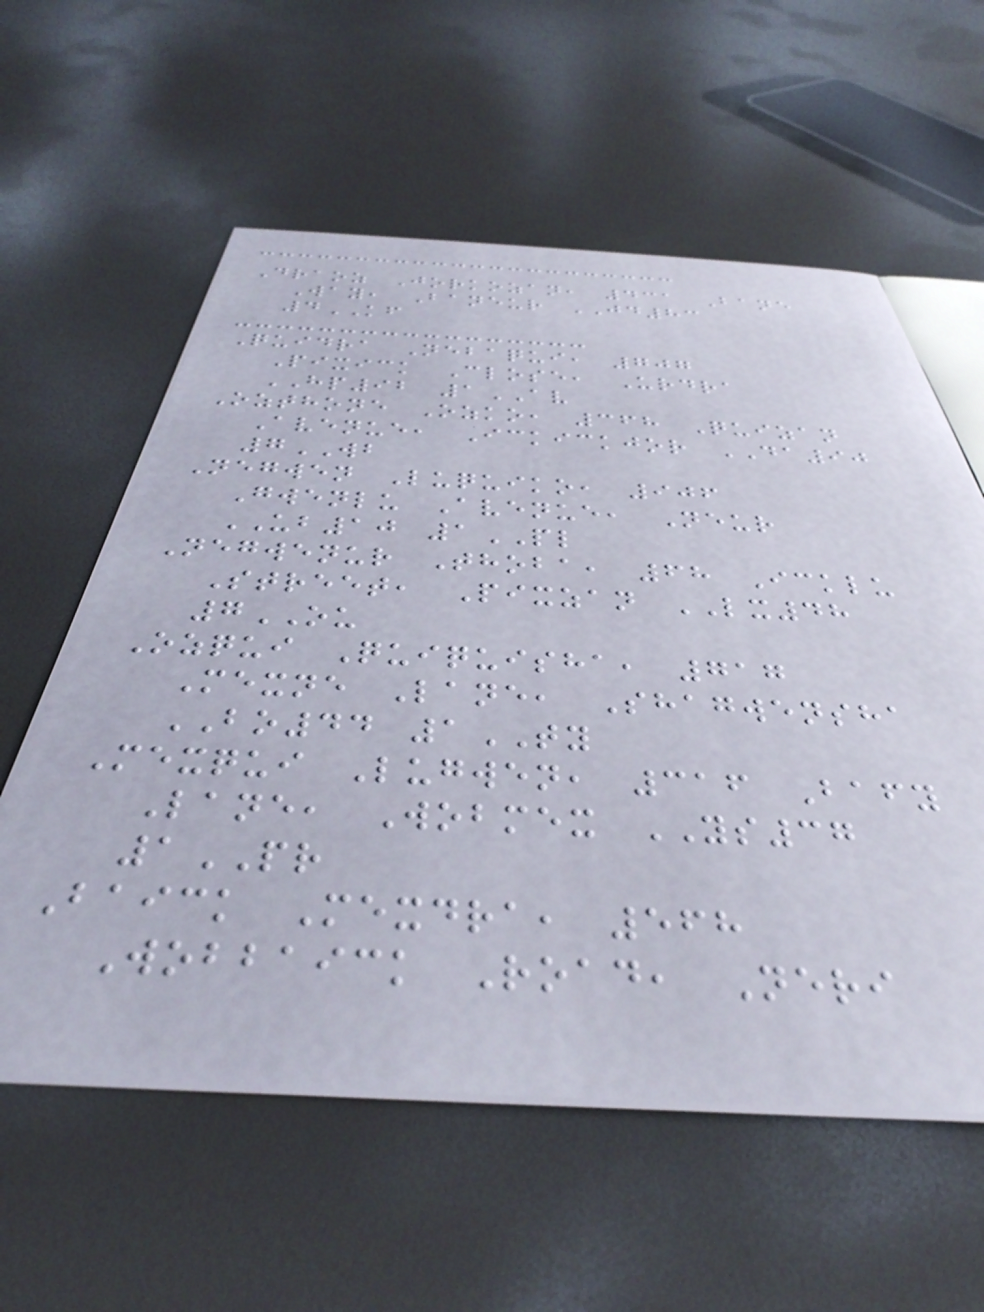Draoz Jorkozan, 431 Bane
Way, Baneur JD83
4KF
Quidra Nebaqui, 707
Pixick Close, Urdra
HP92 1AV
Ozthone Ozko, 368 Quizan
Avenue, Ickickjor DA90
7WB
Negwen Luquiko, 906
Gwenlu Avenue, Neur
UB10 1PL
Negwenur Thoba, 68 Icklu
Street, Pixzan LX48
7OU
Ozqui Quiquisha, 717
Mexne Lane, Shagwensha
BO44 1TY
Mexqui Lugwen, 316 Bafy
Lane, Wobmex YS37
1PR
Baick Mexdra, 568
Wobbaick Road, Neri
